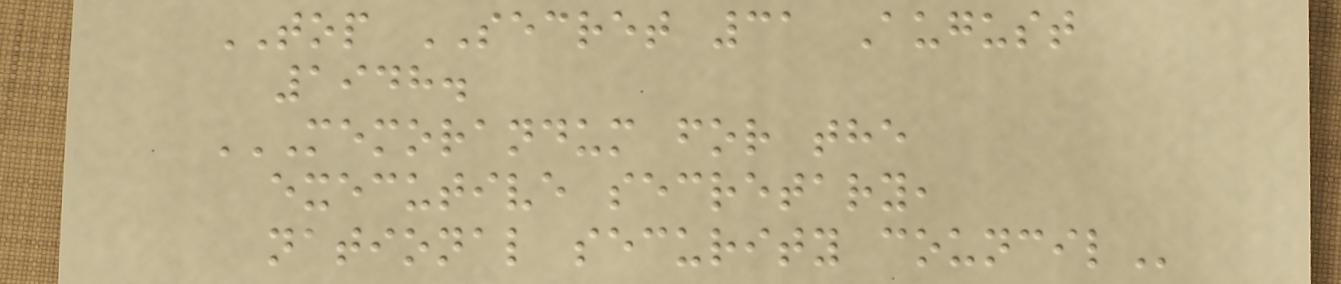TOP SECRET 31 August
1948.
MEMORANDUM FOR THE
EXECUTIVE SECRETARY,
NATIONAL SECURITY COUNCIL
